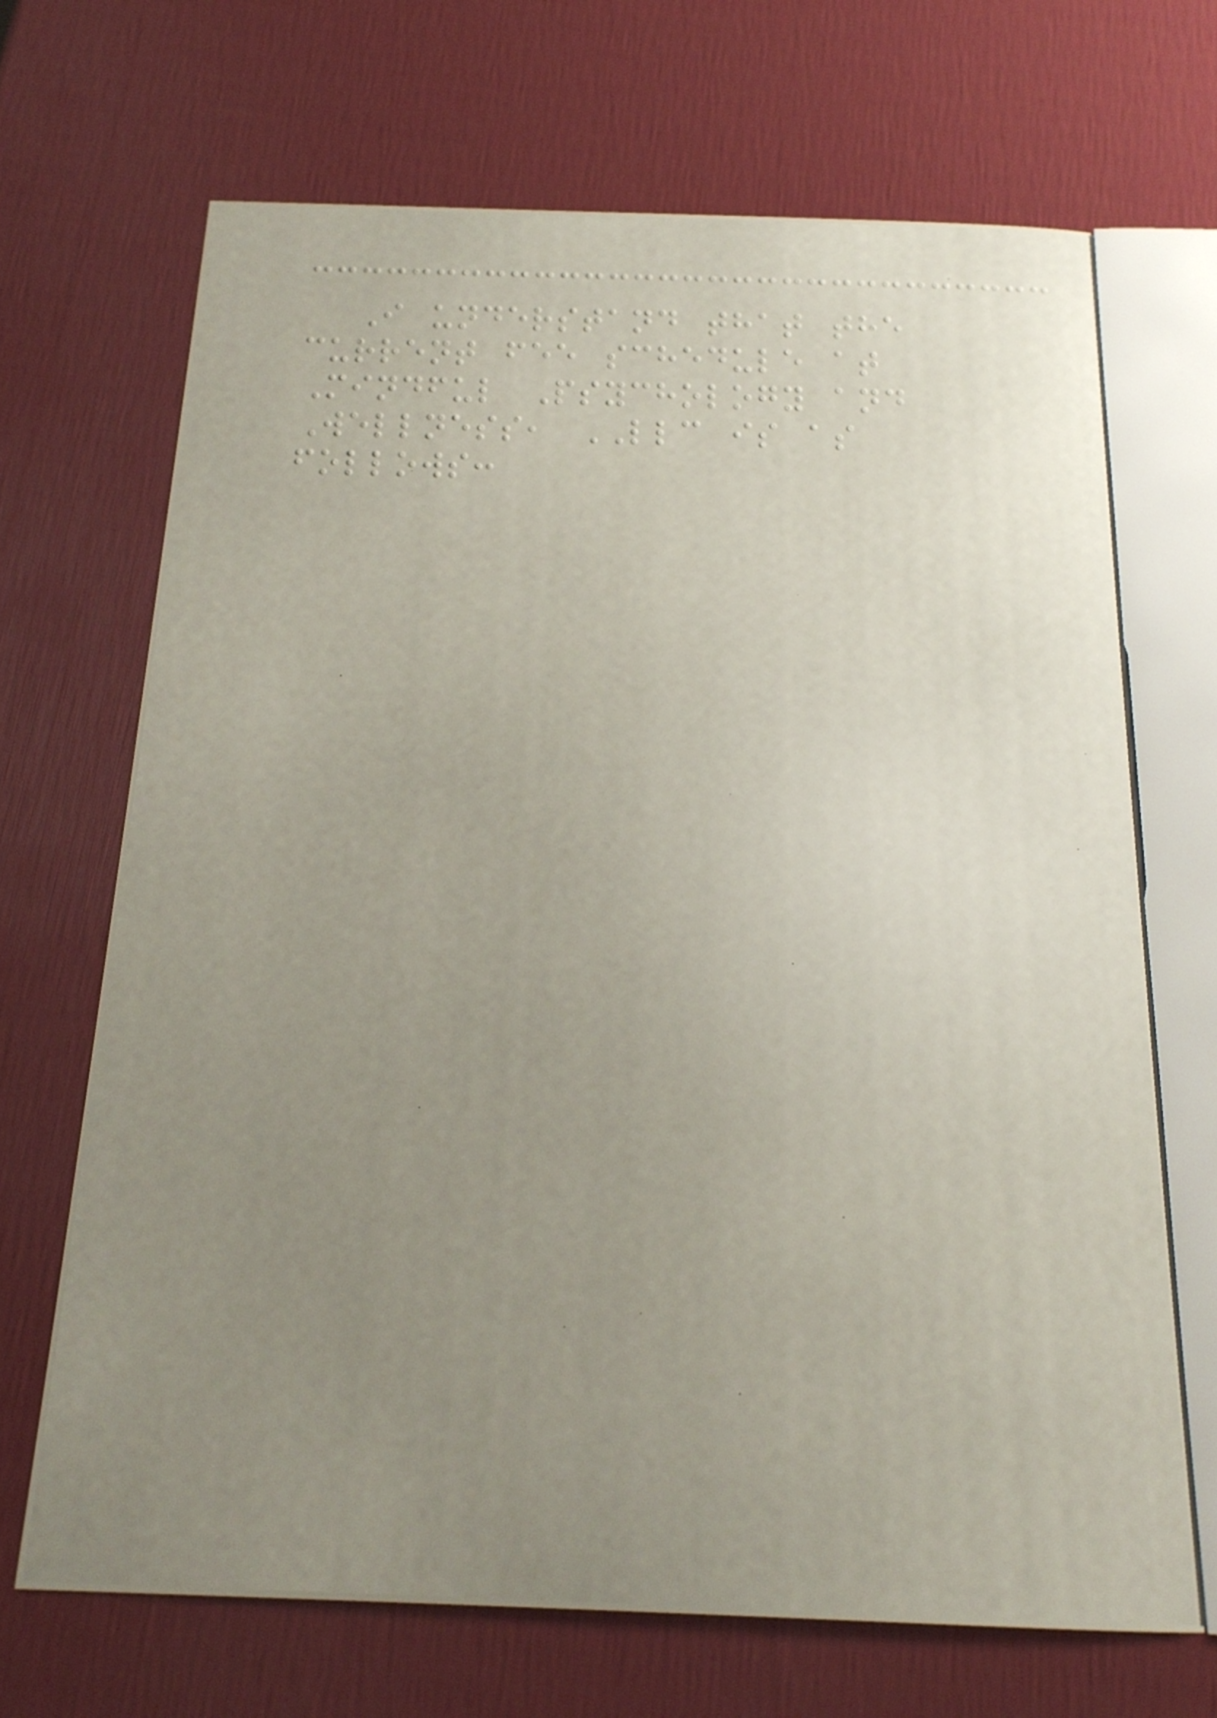I understand that the
current fee schedule at
Mindful Psychology and
Wellness, LLC is as
follows:
